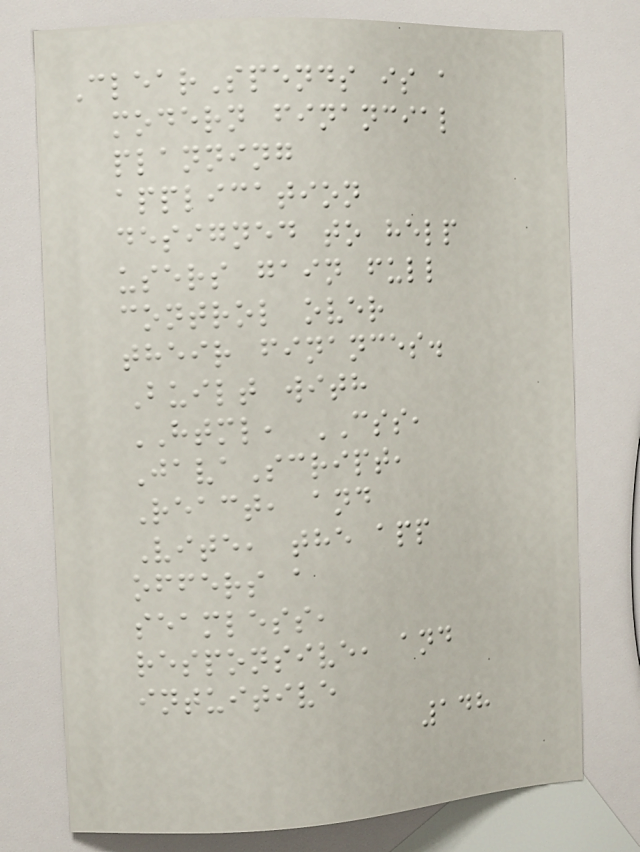ClearSpends is a
modern financial
planning
application
designed to help
users gain full
control over
their finances.
Built with
HTML, CSS,
JavaScript,
React, and
Vite, the app
offers a
seamless,
responsive, and
intuitive
148
